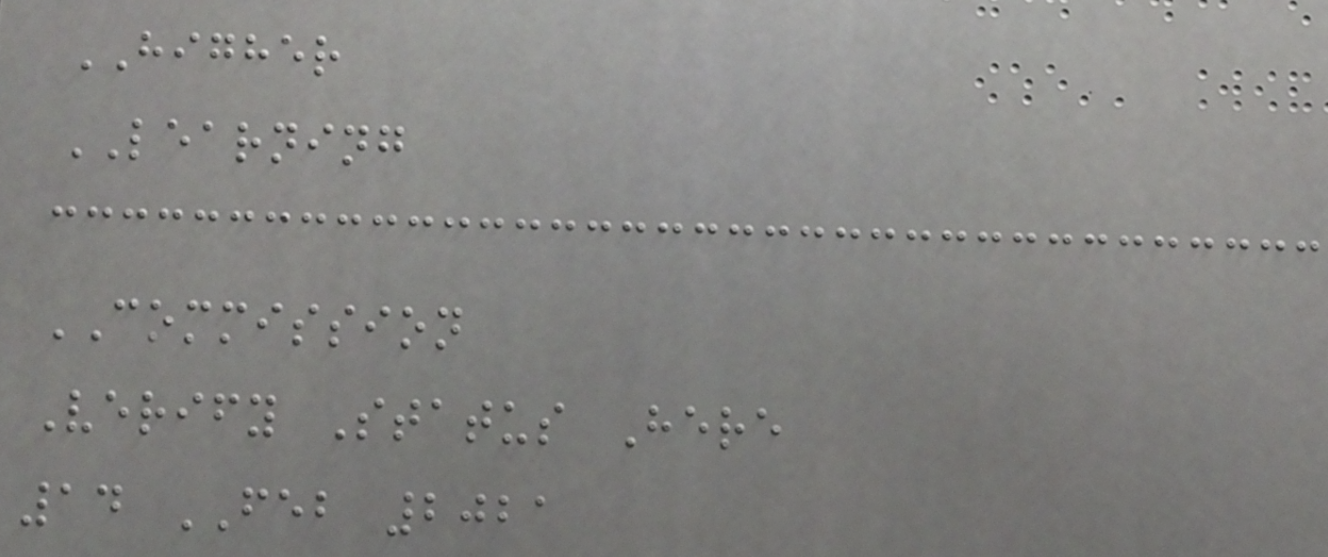HIGHER
LEARNING
COMMISSION
Verify Status Here
14 FEB 2021
